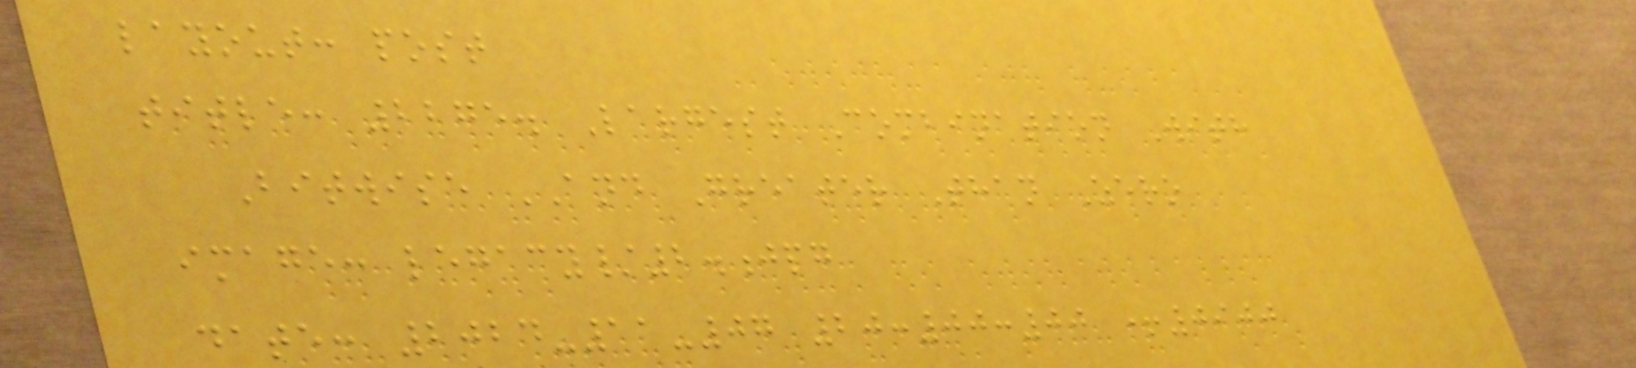layout: post
title: 2275. Largest Combination With
Bitwise AND Greater Than Zero
image: legacy/2.jpg
date: 2024-11-07 20:00:00 +0900
